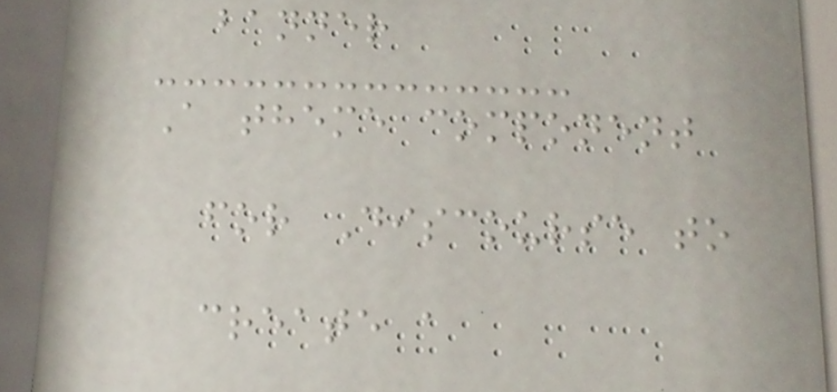banner
A theme component
for Discourse to
create a
